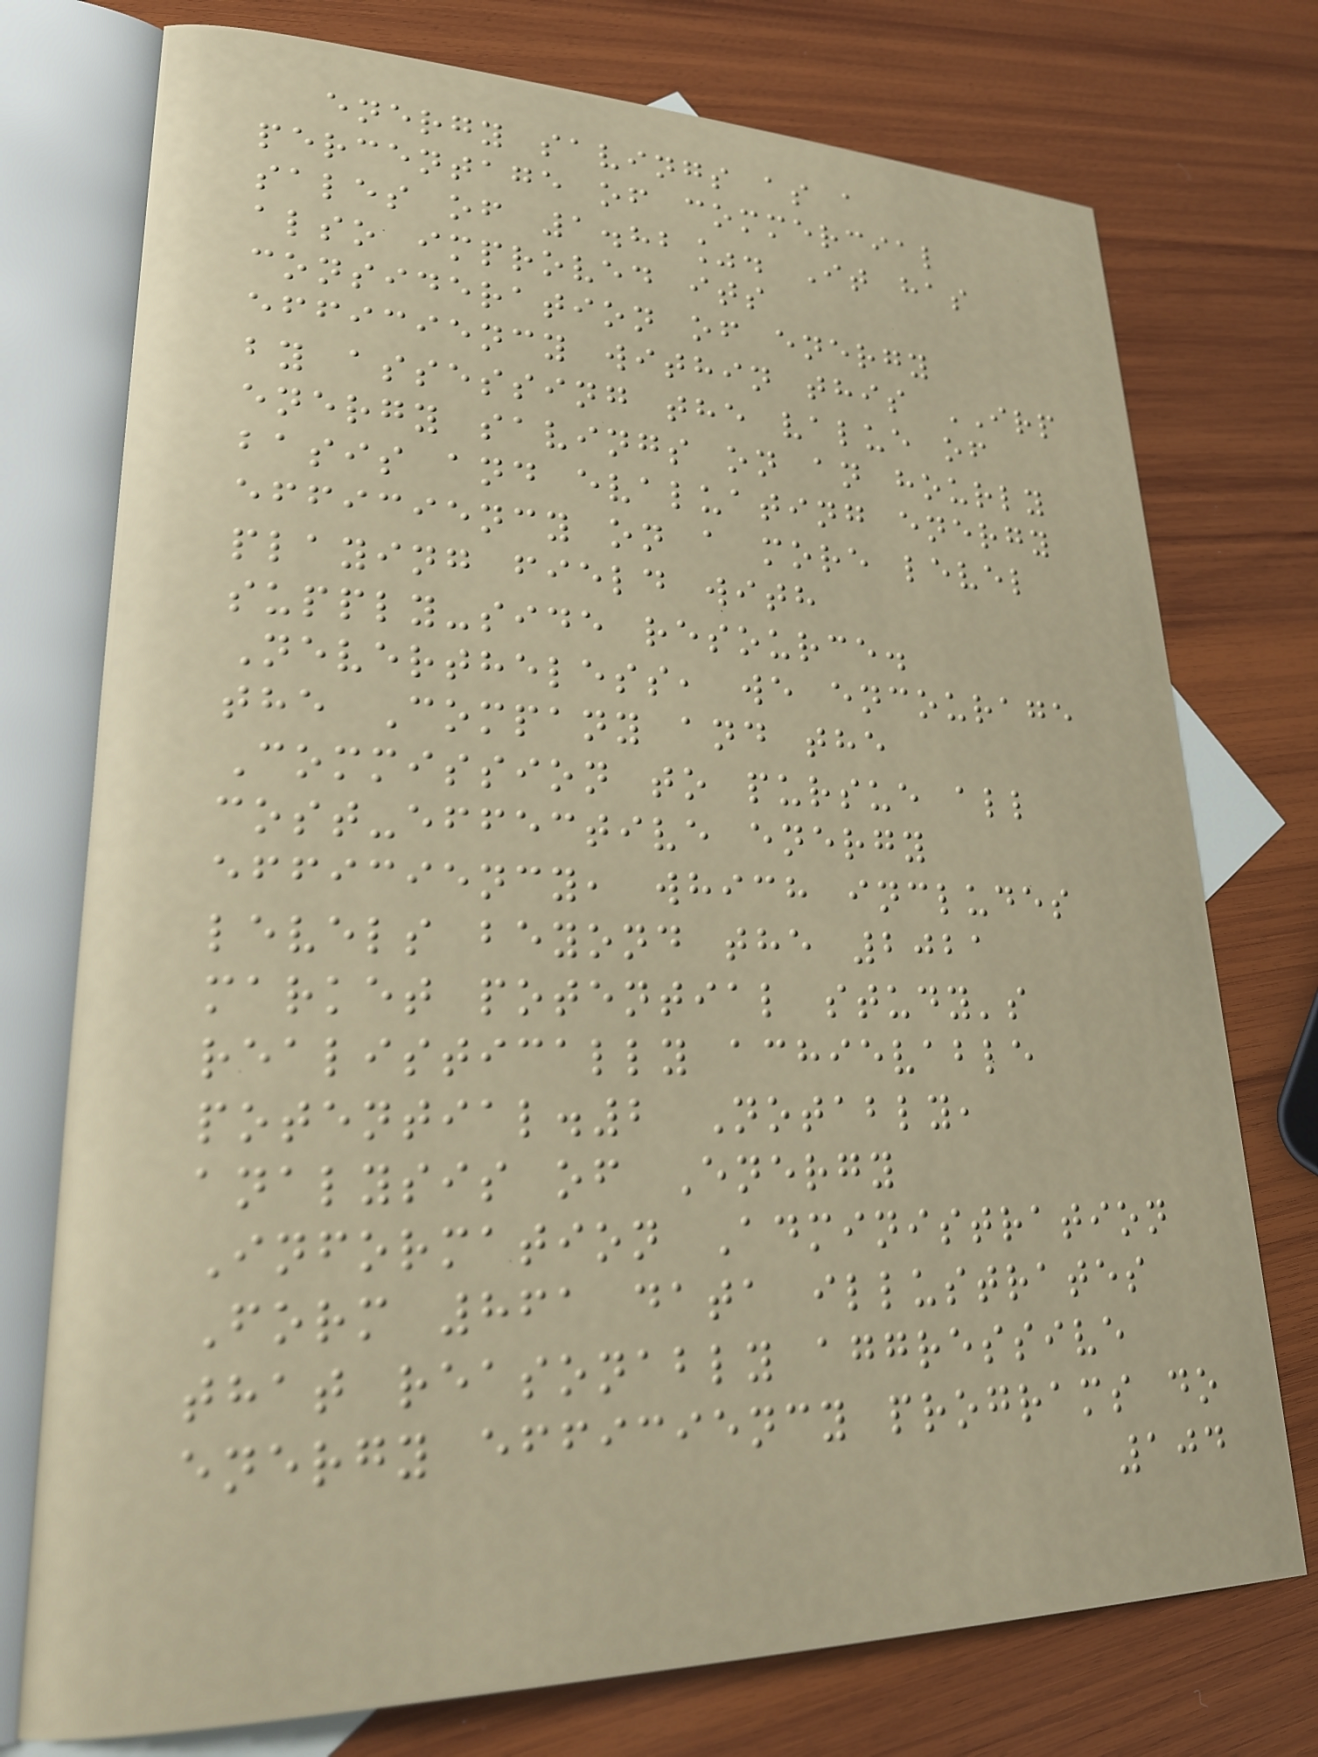energy savings as a
percentage of commercial
sales of 1.82%. It has
also improved its
consideration of energy
efficiency within this IRP
by assessing the value of
energy savings on an hourly
basis and evaluating energy
efficiency on a more level
playing field with
supply-side resource.
Nevertheless, we encourage
the Company and the
Commission to pursue all
cost-effective energy
efficiency, which includes
levels beyond the 2021
market potential study's
realistically achievable
potential.2 Notably,
analysis of Energy
Information Administration
Form 861 data illustrates
that reasonably aggressive
energy efficiency programs do
104
